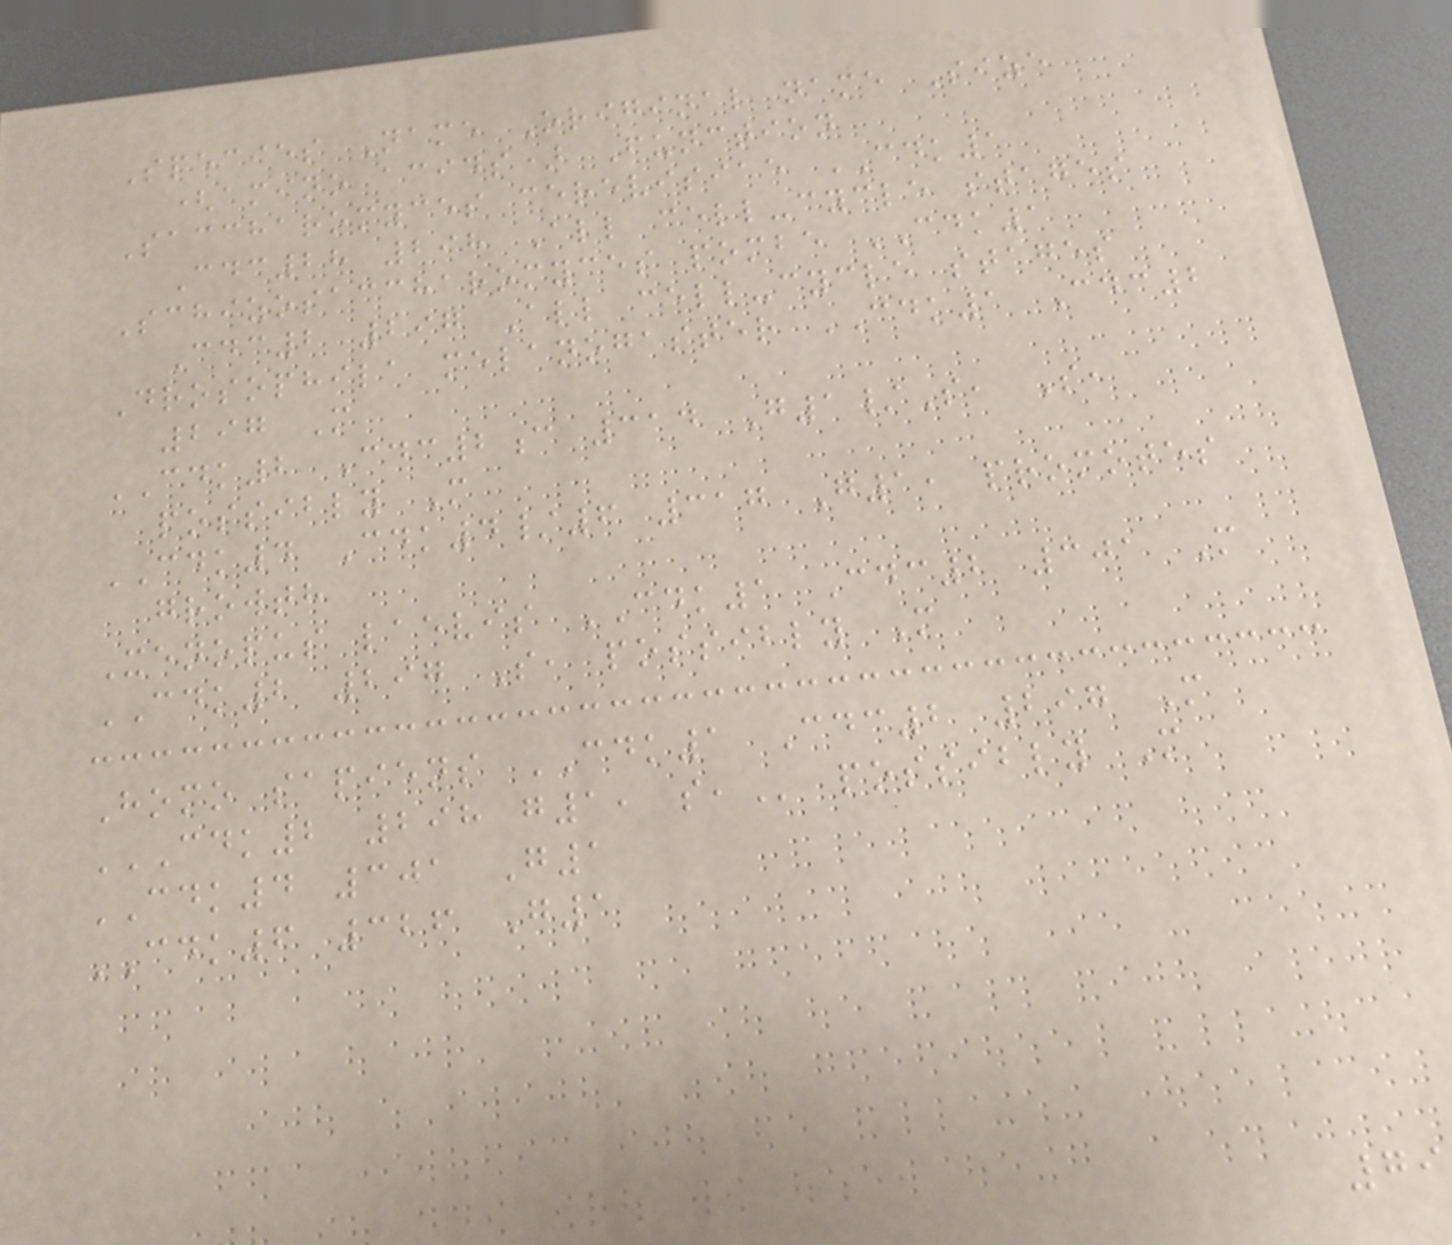Species Name Original name Size
(amino acids) Function
Saccharomyces cerevisiae CDK1
Cdc28 298 All cell-cycle stages
Schizosaccharomyces pombe CDK1
Cdc2 297 All cell-cycle stages
Drosophila melanogaster CDK1 Cdc2
297 M
CDK2 Cdc2c 314 G1/S, S,
possibly M
CDK4 Cdk4/6 317 G1, promotes
growth
Xenopus laevis CDK1 Cdc2 301 M
CDK2 297 S, possibly M
Homo sapiens CDK1 Cdc2 297 M
CDK2 298 G1, S, possibly M
CDK4 301 G1
CDK6 326 G1
79
